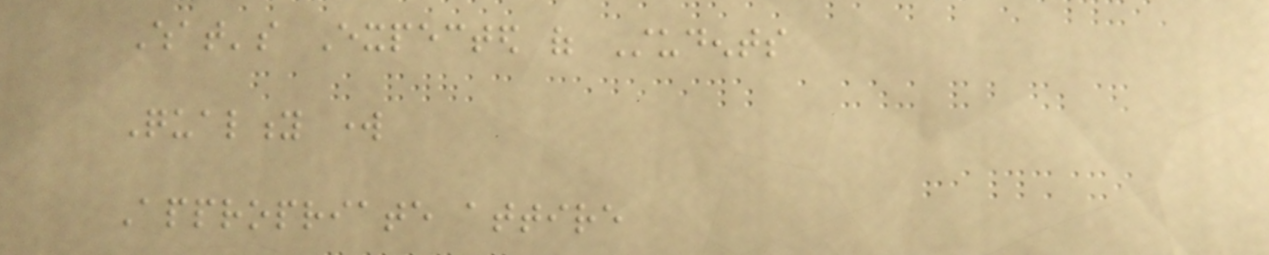What's Expected of Students
Quality work
Appropriate attire
